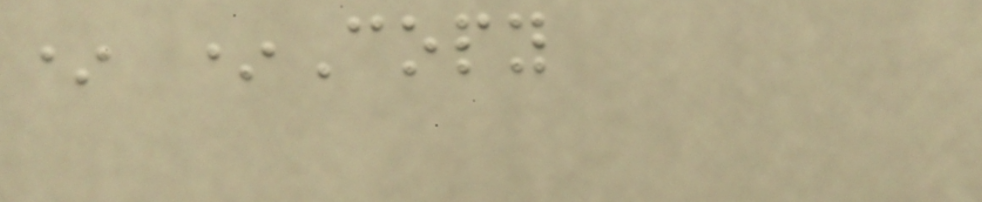* *Copy
